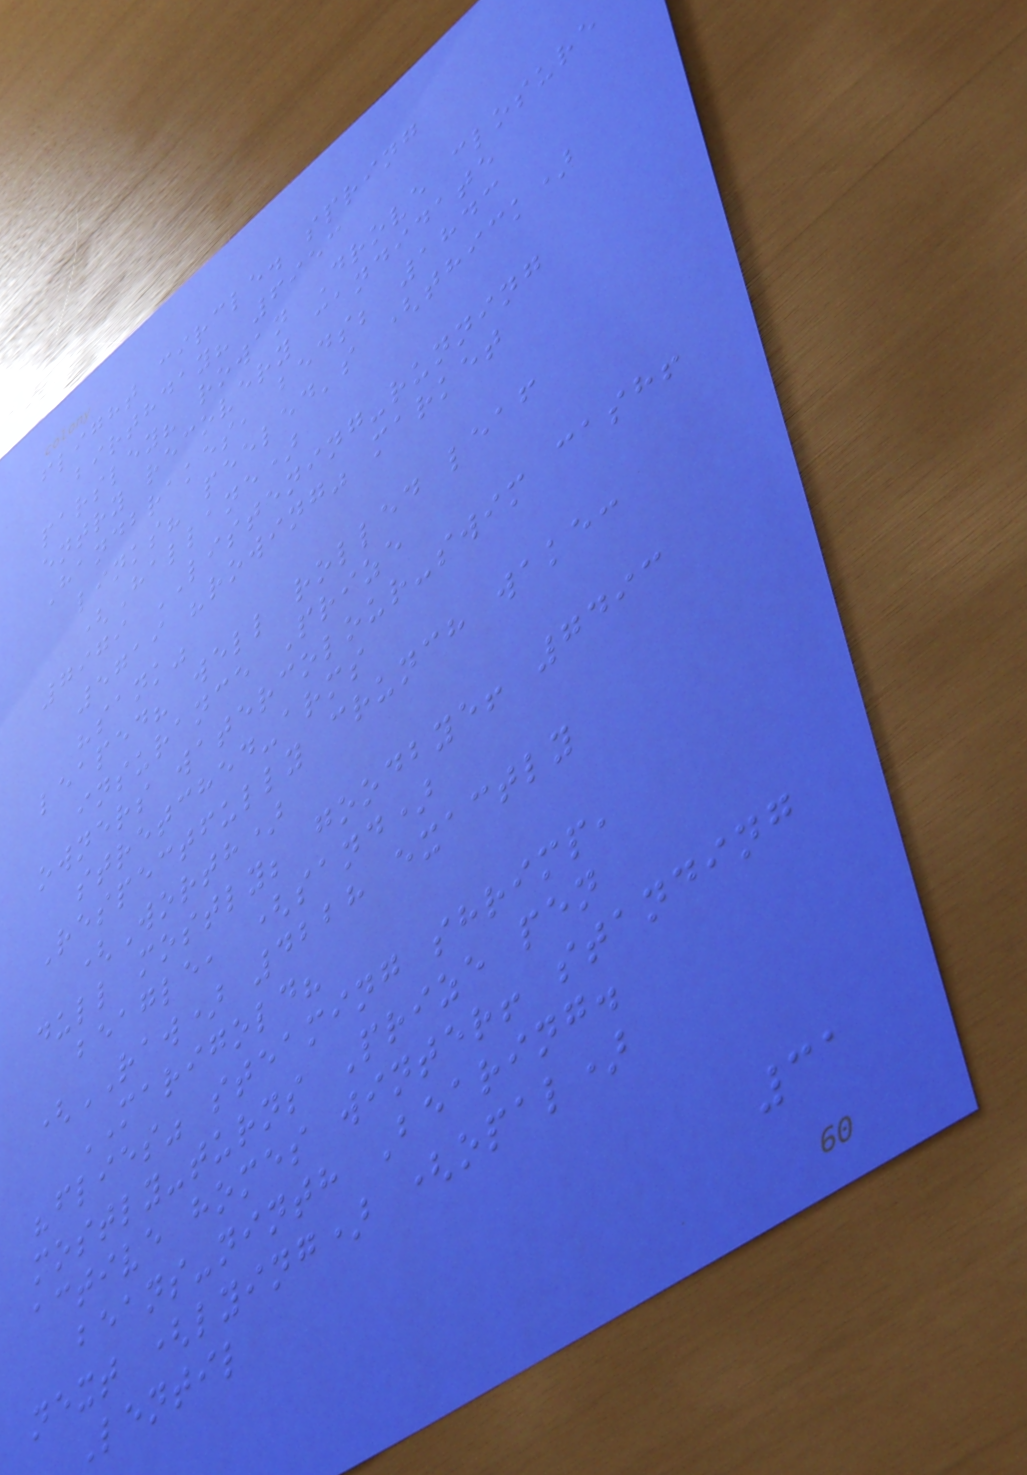flight circle. spring
birthday? 6953
parsley? rowan Drove closure
entry recovery candidate
Handbrakes, beds; 1843
links? peeled's (thick)
(Hallane)
7979 LISTENING-running
5719 "rowing" market
"sank"
leaped? well rolled leaf
insurance Prize
owners watercolour-swim cash!
stretched-arms
Respectfully crunch wake:
(Worth)
dull mostly; goodbye! 7493
beagle, (sand)
(RAW) 4228 exactly
MARIGOLD?
"flies" steaming shrimp,
mostly-turns Prize pen
active homes winter! standing
beans-ninth Bearing.
next (lying) (opal)
Lentil
31
